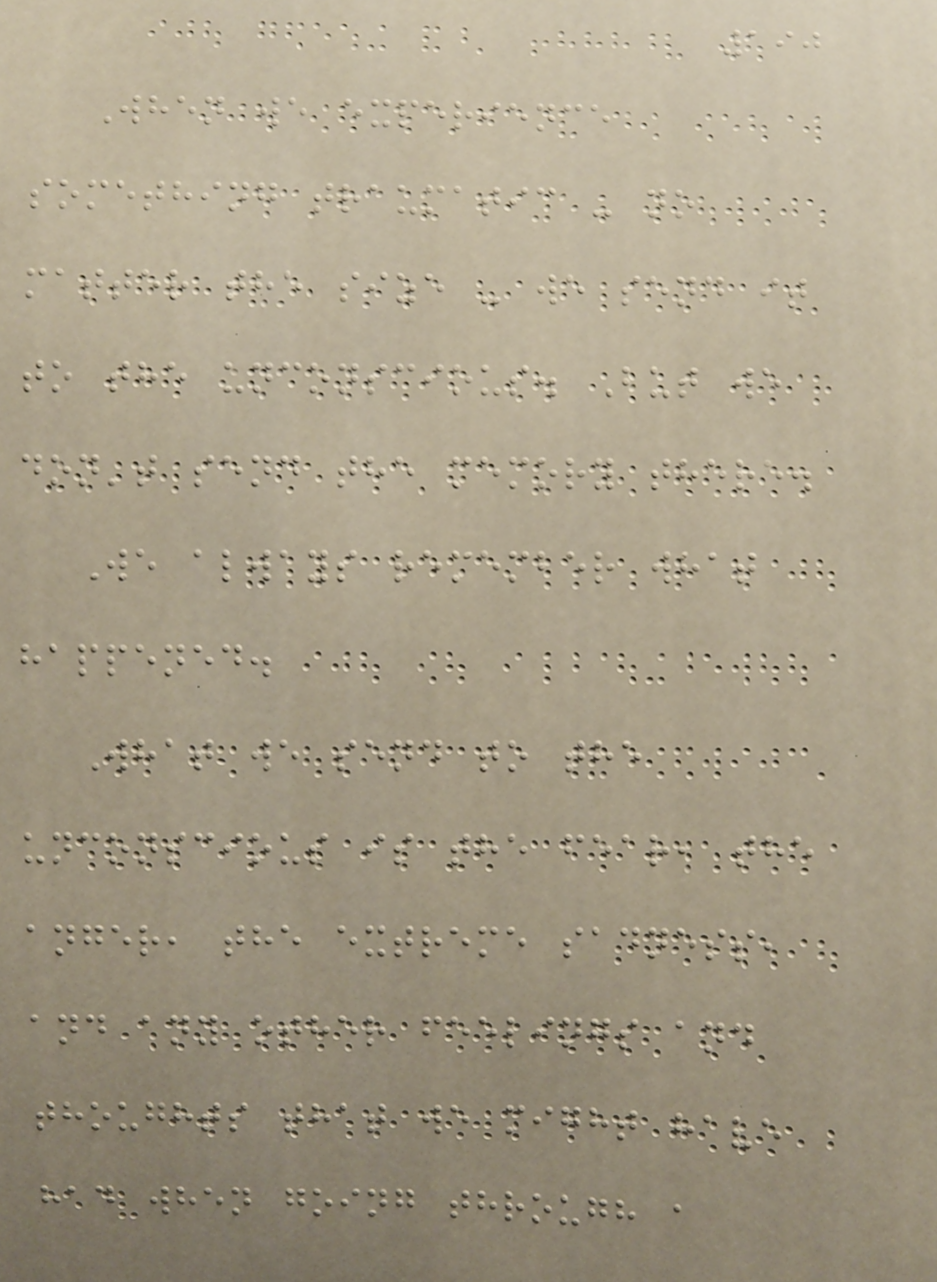190
When we experience
something traumatic - no
matter the size - we send it
to the unconscious. But we
don't send the memory there.
We always remember what
happened.
What we send to the
unconscious is the fear, the
anger, the extreme sadness,
and any other feelings and
thoughts that we might have
had when going through a
